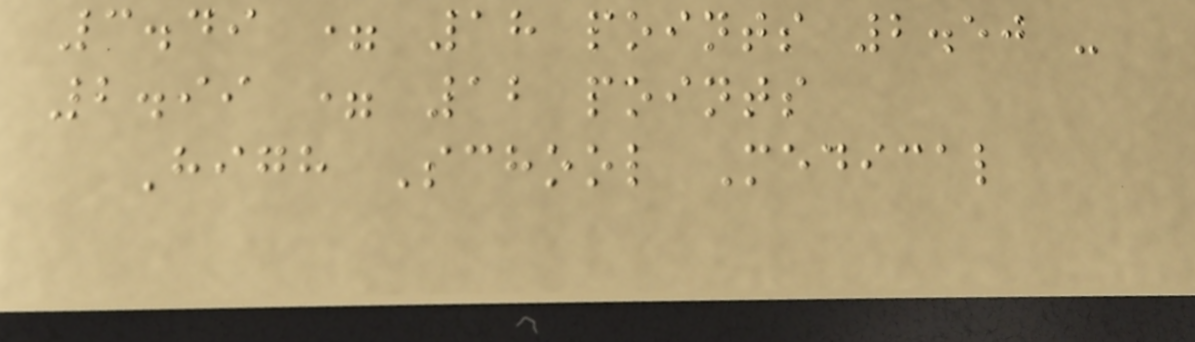3.49 = 18 points 2.50 -
2.99 = 12 points
High School Medical
